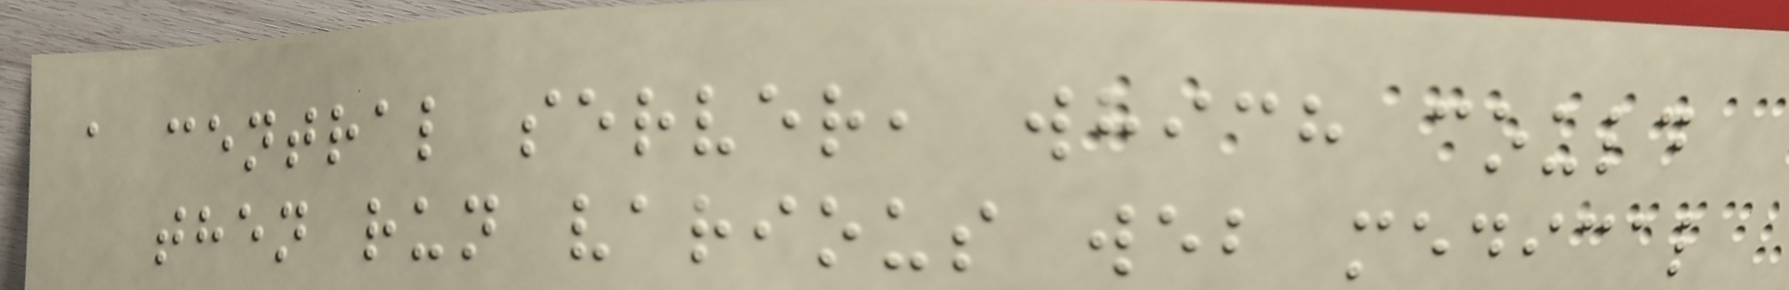a central server, which could
then run various web medical
